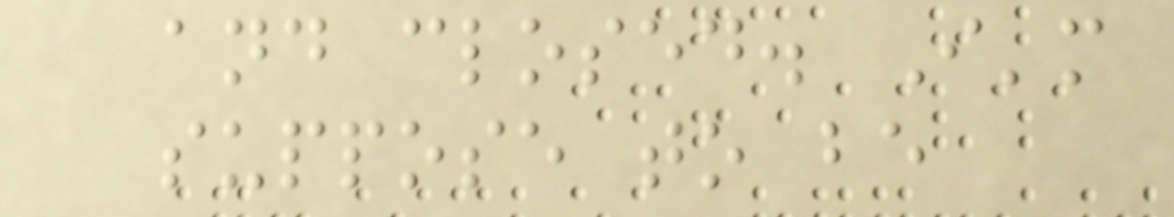and closed. I'm
suppose to be
